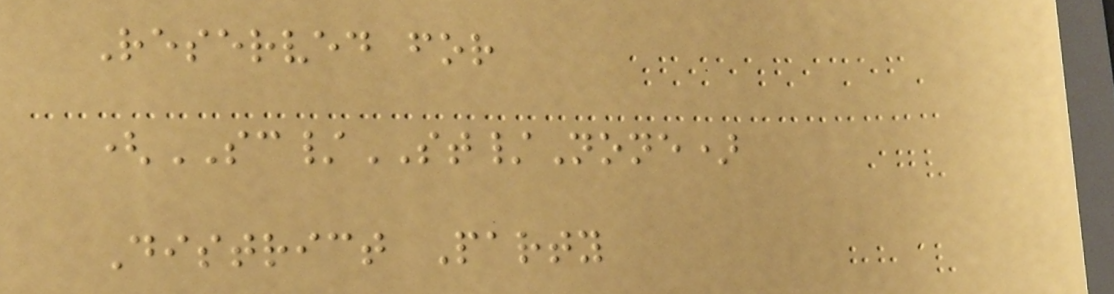Reserved for
(SC/ST/None)
District Party
